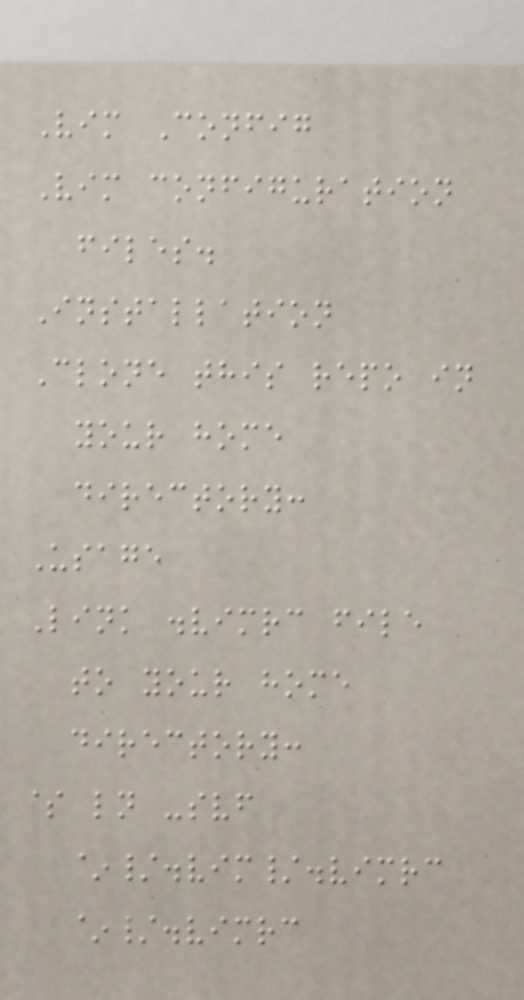Vim Config
Vim configuration
files.
Installation
Clone this repo in
your home
directory:
Usage
Link .vimrc file
to your home
directory:
$ ln -svf
~/.vim/.vimrc
~/.vimrc
